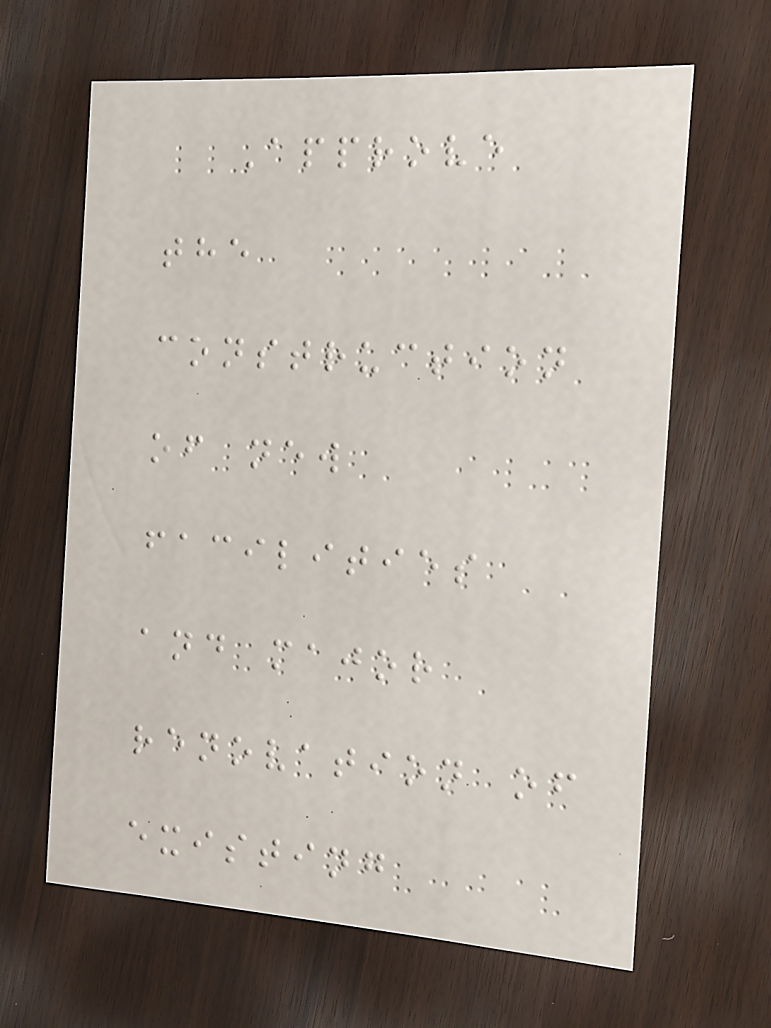Approve
the
construction
of new
facilities
and major
renovation of
existing
